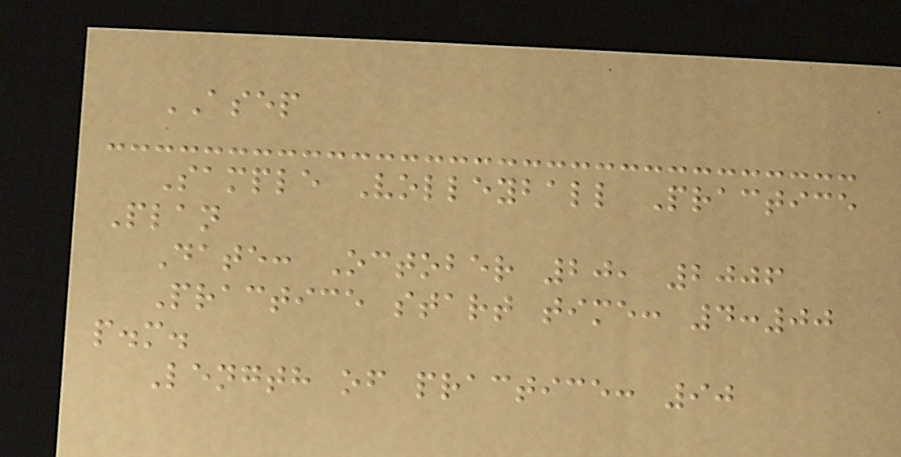ASEP
Sample Volleyball Practice
Plan
Date: October 20, 2006
Practice start time: 4:00
p.m.
Length of practice: 90
